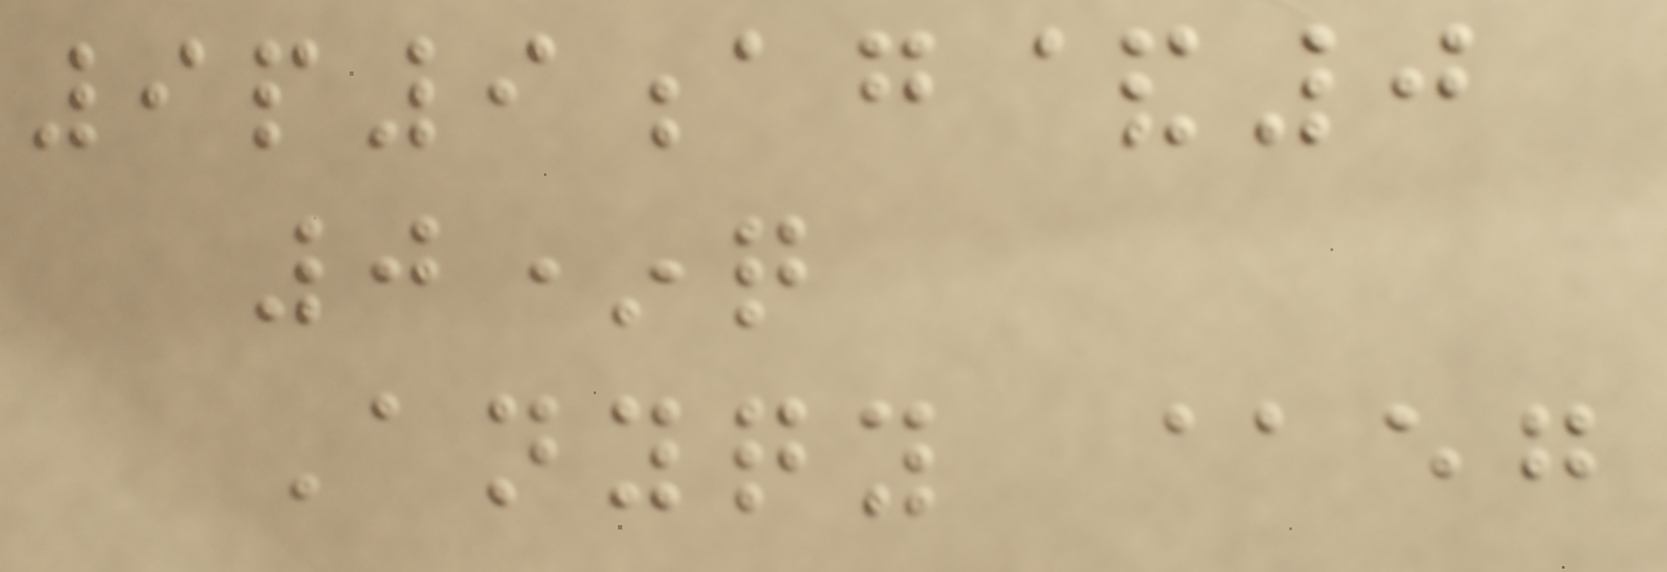9p9ag&0
0*q
Anyqy @eg
